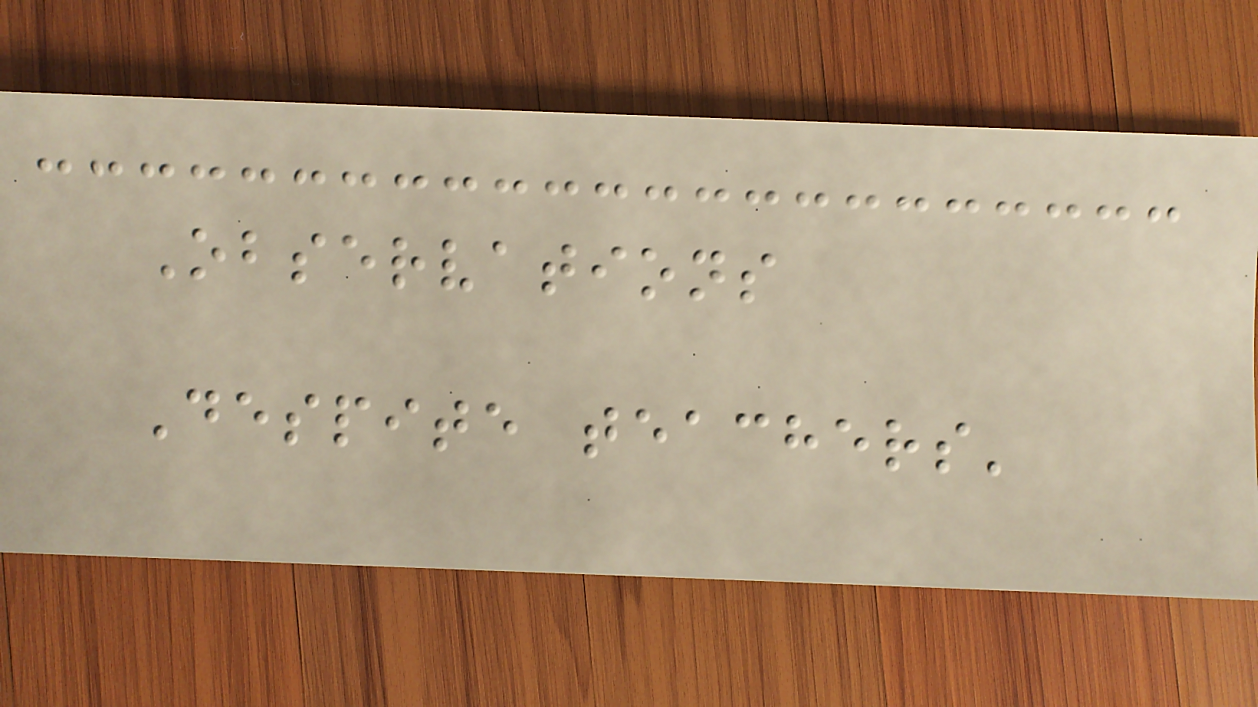Observations
Despite teachers'
